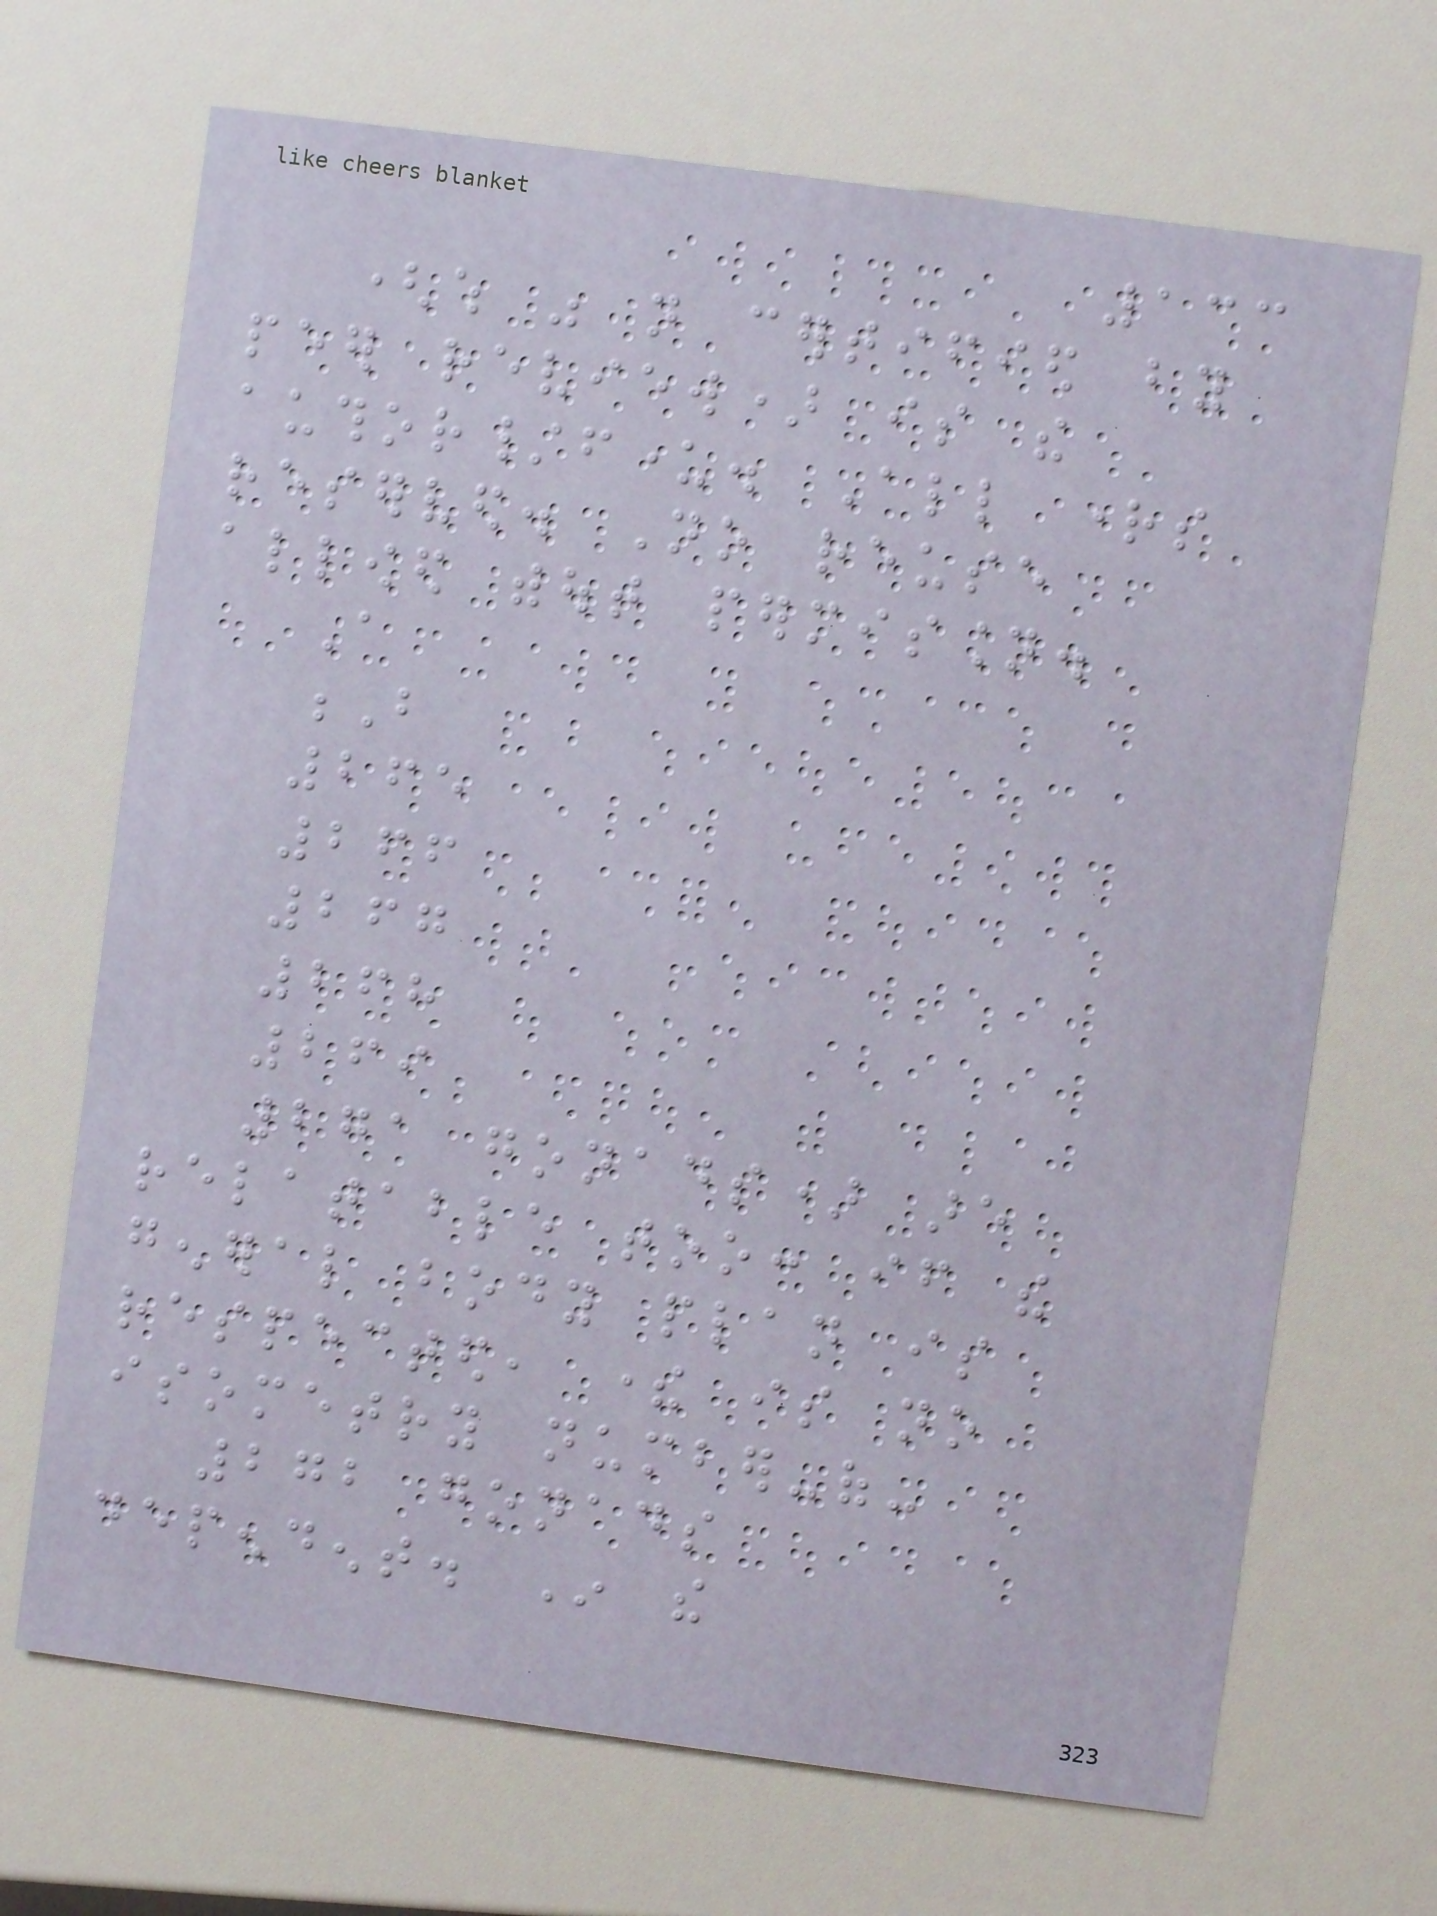133
(which was not certified by
peer review) is the
author/funder. All rights
reserved. No reuse
allowed without permission.
A
B
265
266
267
268
269
271 gonads) are
relatable too: if the
general body plan is
respected, there is no
isometry number-of-
272 gonads
dependent. In the
